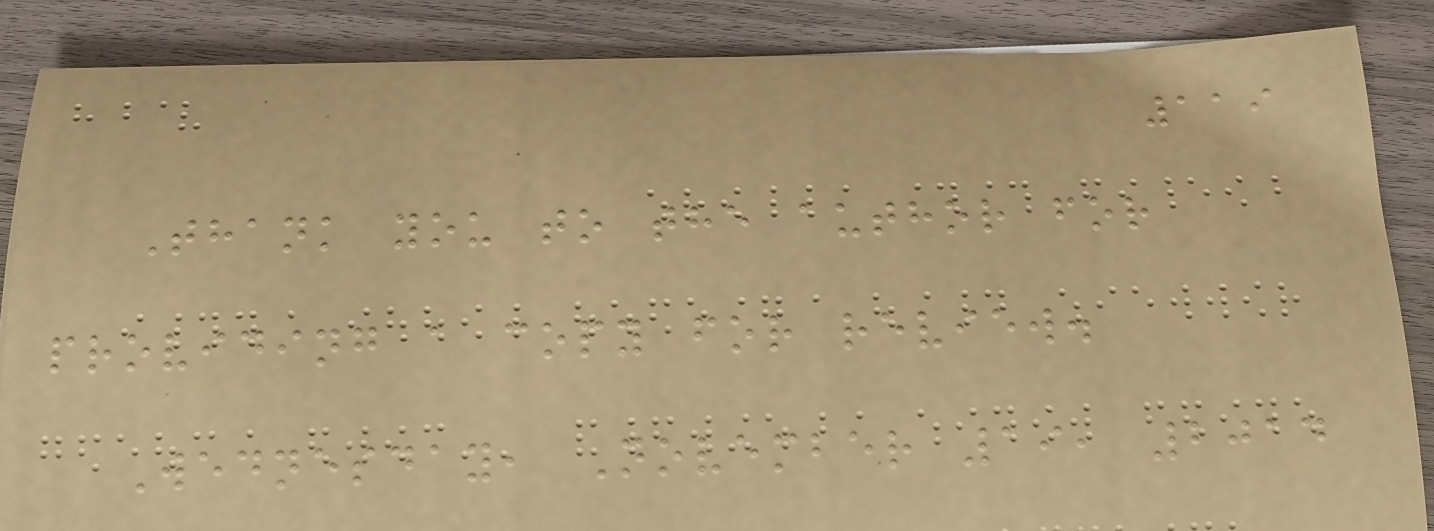119
Thank you to the author for
providing a copy for review.
Wednesday, November 19, 2014
